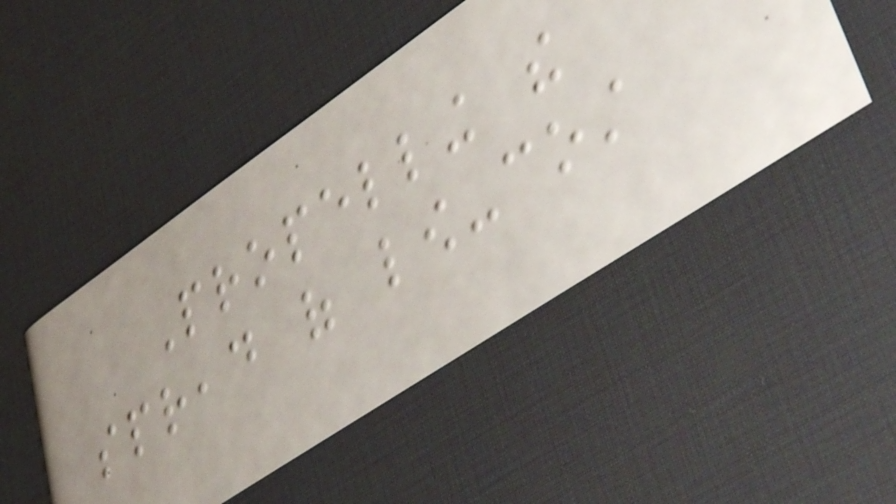Propelling the
spread of low-cost
